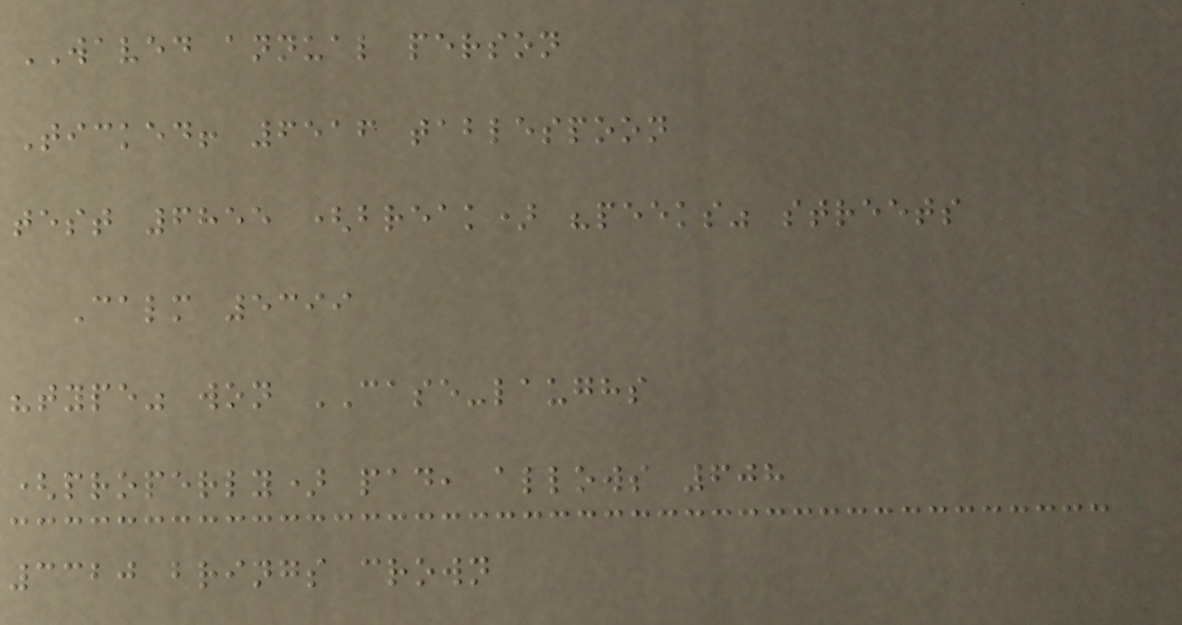WAVED annual person
Ticked! 6516 tablespoon
test 6855 (break) "peeks" streets
Calm 5399
"type" won CASE-laughs
(properly) pad, allows 608
3320 brings crown
